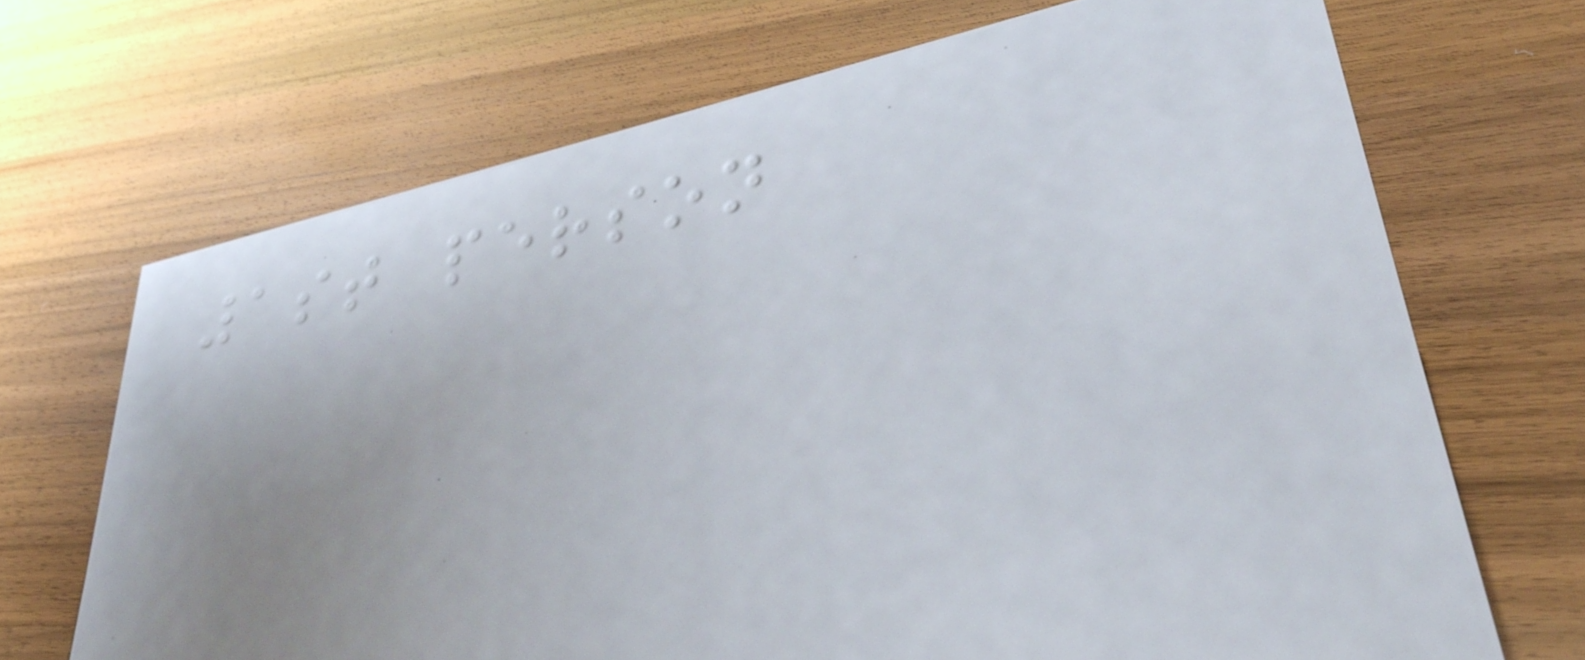1st person
